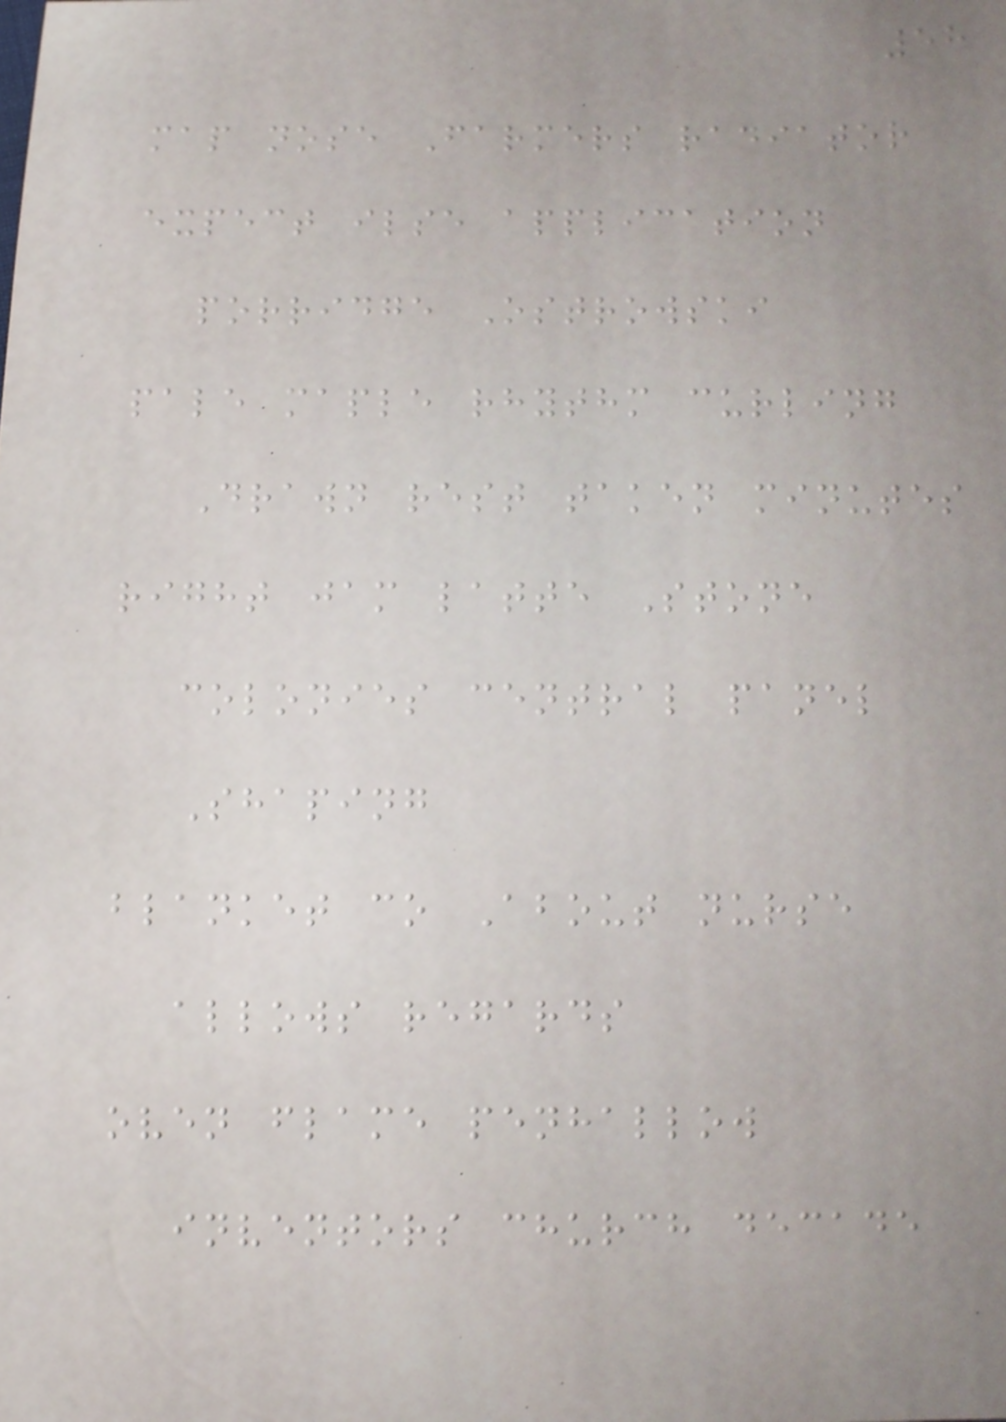58
map nose Farmers radiator
expect ilse application
porridge Ostrowski
pale maple rhythm curling
Drawn rest taken minutes
right jam latte Stone
colonies central panel
Shaping
blanket co About nurse
allows regards
oven flame penhallow
inventors church decade
